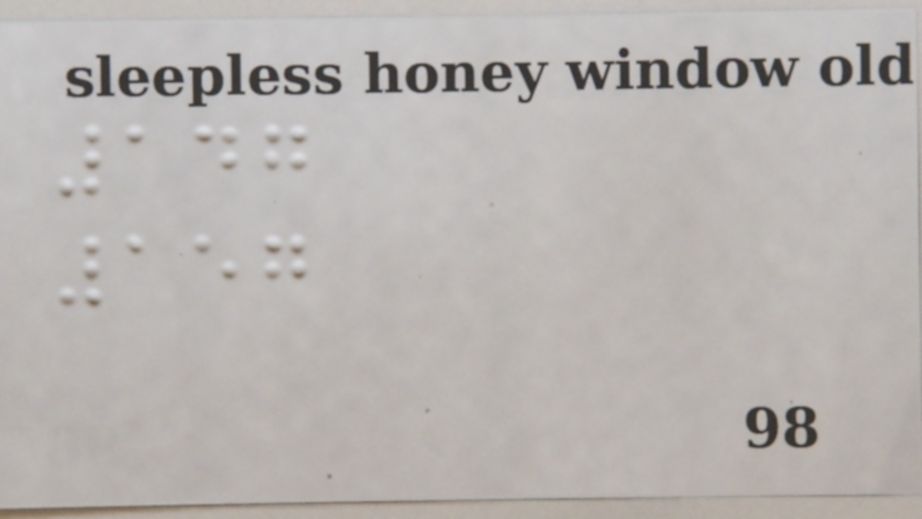147
157
